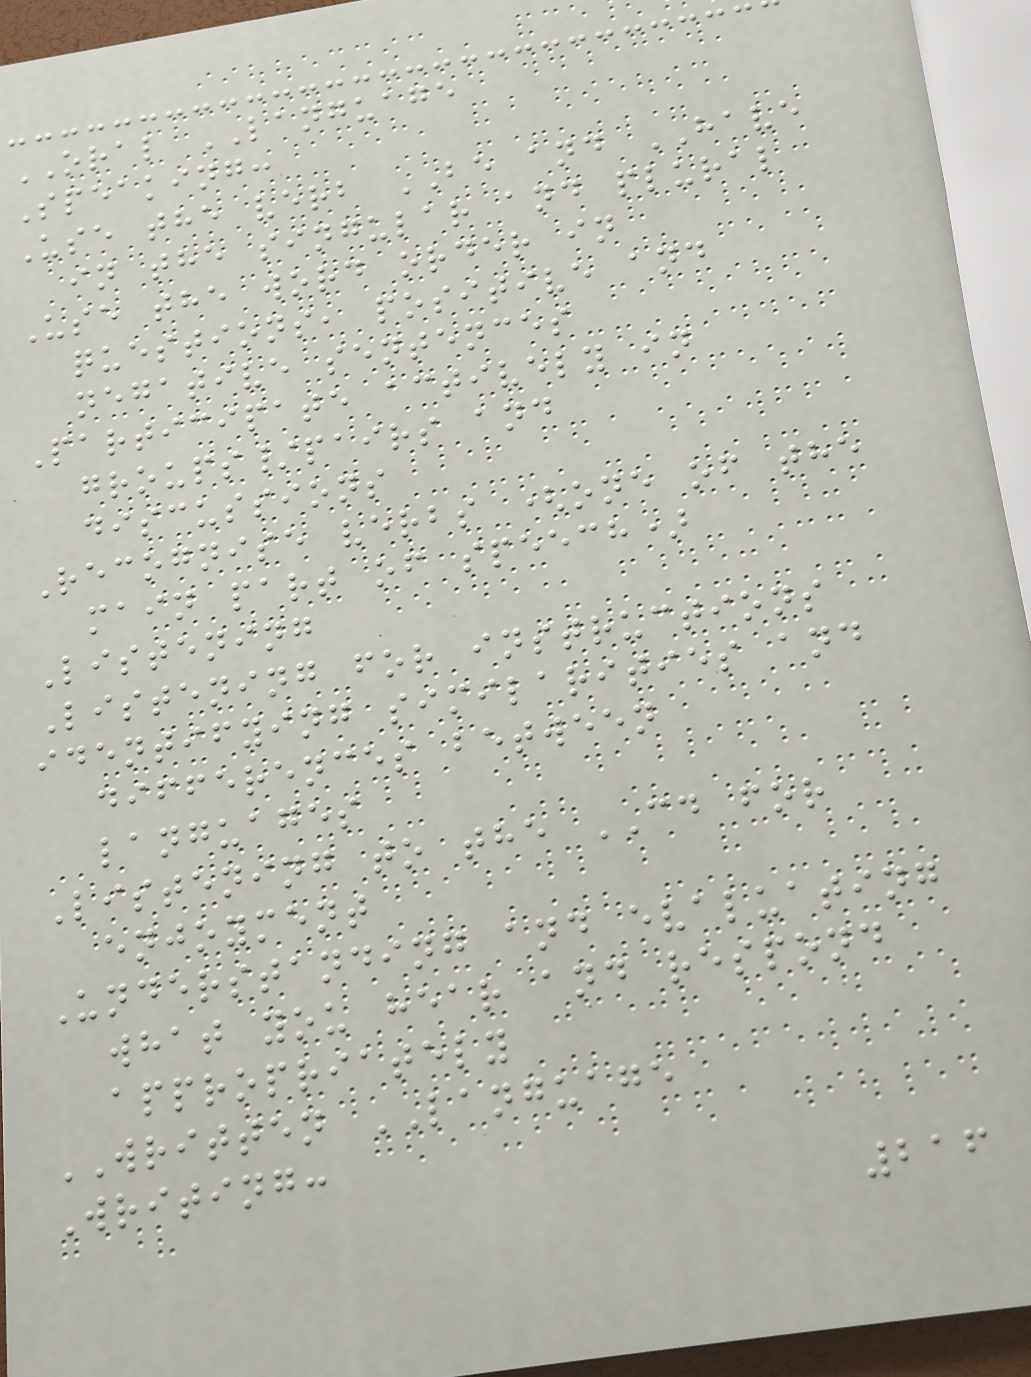ORAL LANGUAGE
Speaking:
Use the verb BE and HAVE
in the singular and plural
Use the word order in
questions, positive and
negative sentences
Participate actively in
groups/pairs and
discussions
Recognise verbs (one of the
main part of speech)
Listening
Listening for instructions
identifying similarities and
differences between
languages
Listening to the CD for
enjoyment
Understanding and evaluating
what you hear and respond
appropriately
WRITTEN LANGUAGE
Writing:
216
